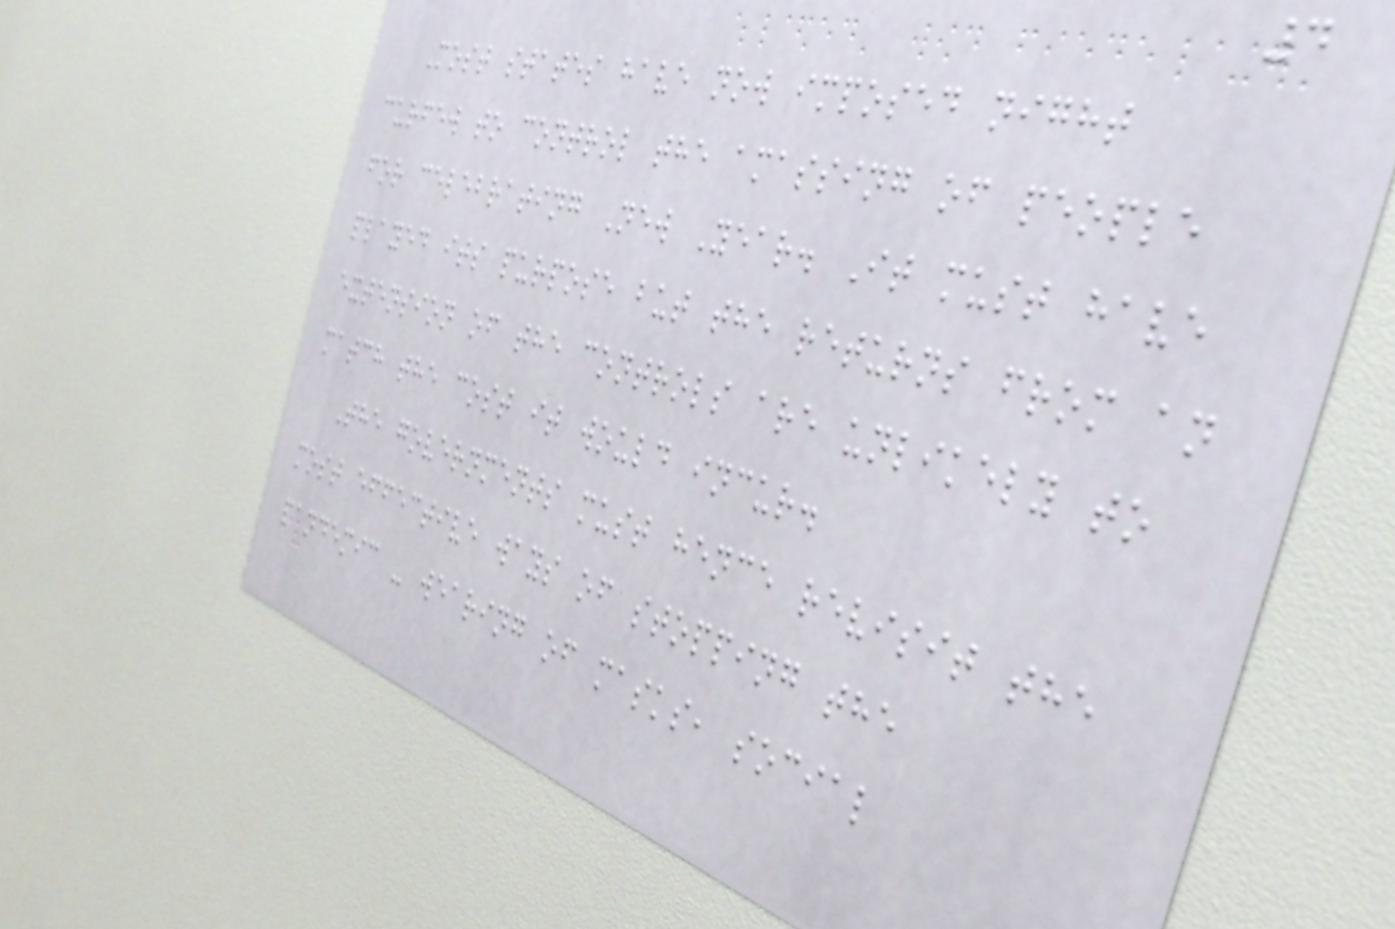4
Most states have now imposed night
curfew to control the amassing of people
for celebrating New Year. It must have
played its purpose but the returns from an
extension of the controls are unlikely to
match the cost it would incur.
The governments must hence revisit the
most effective ways of stopping the
pandemic - wearing of masks, social
